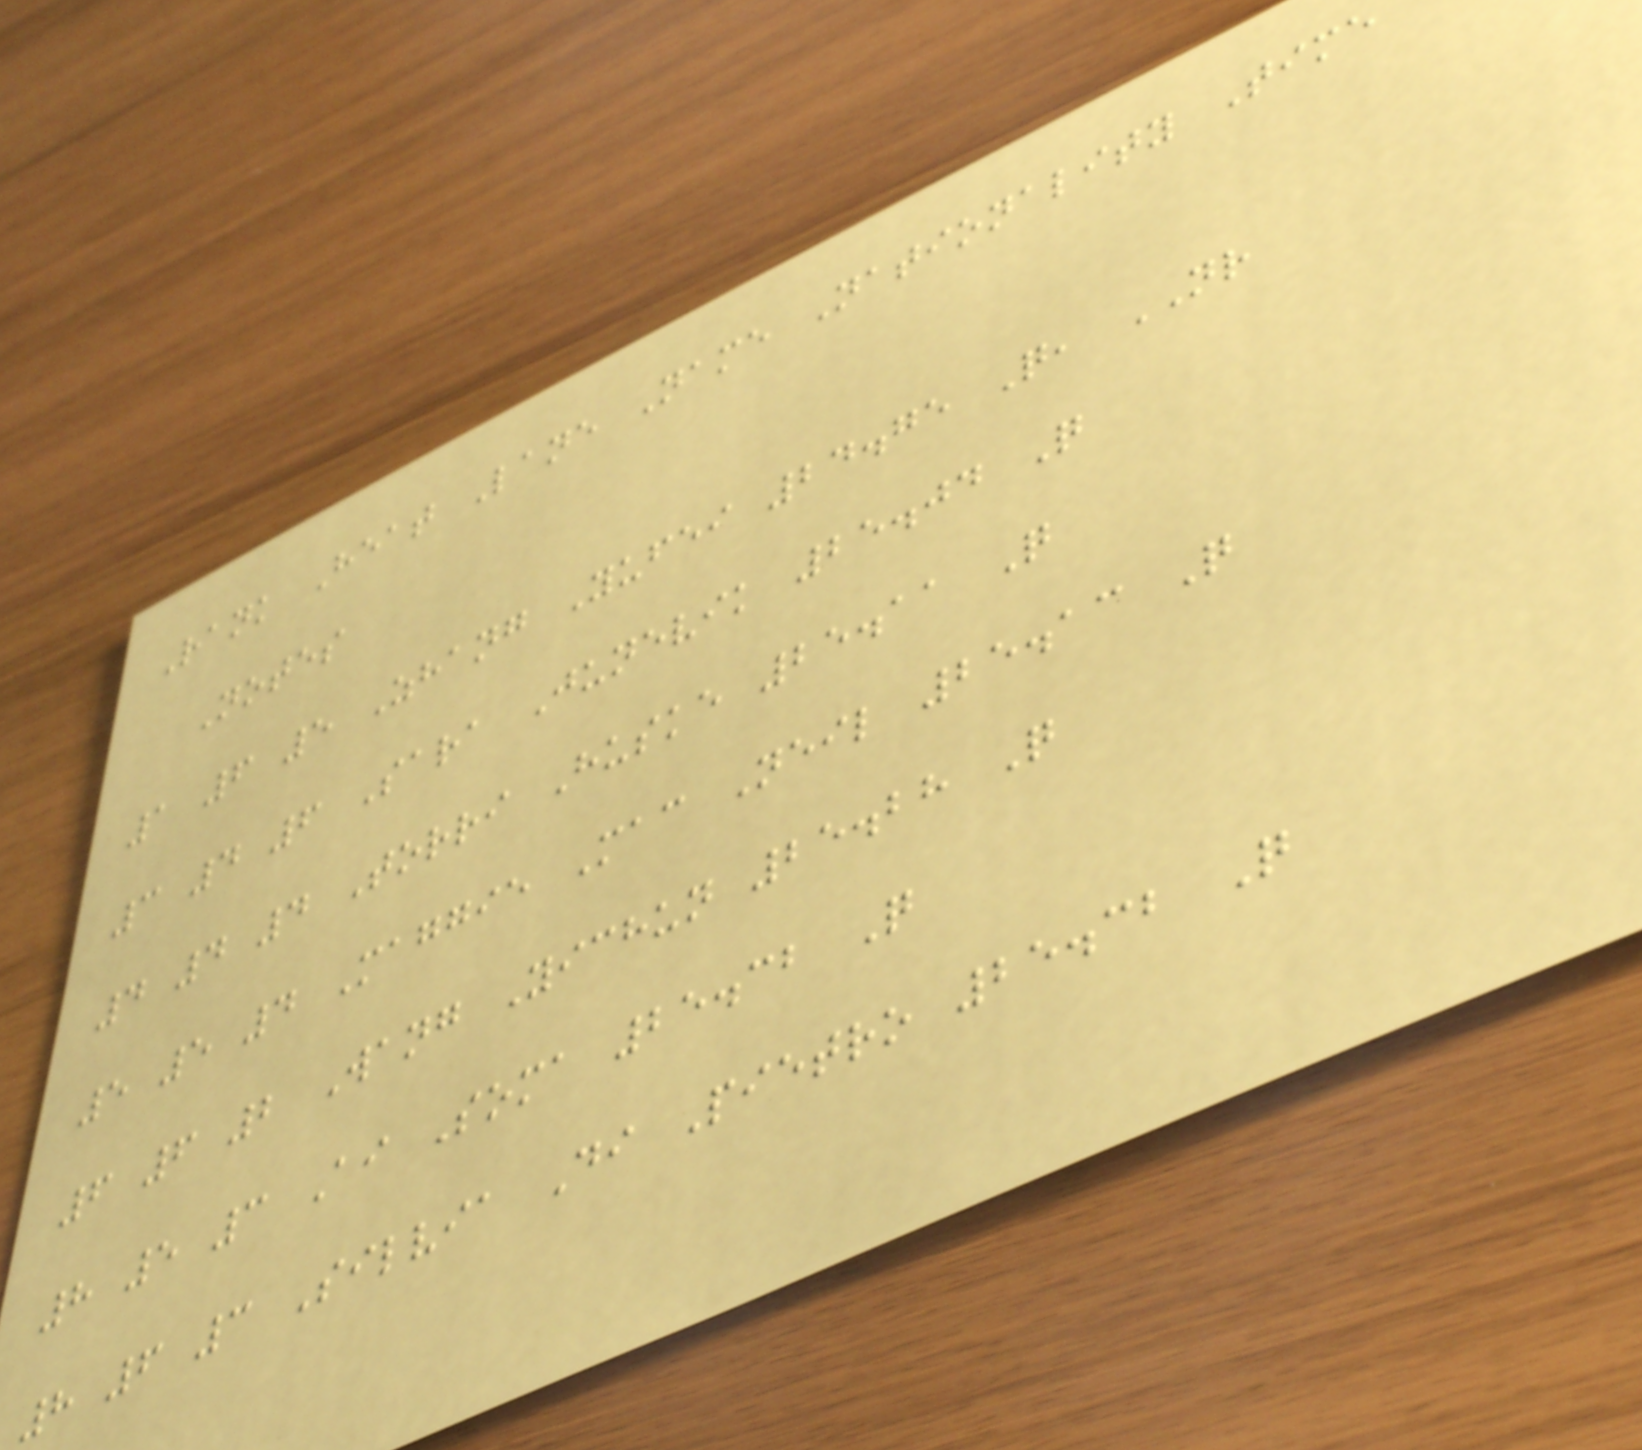Rank Heat Lane Name Nationality Time
Notes
1 6 5 Zhang Yufei 24.75 Q, NR
3 4 6 Sara Junevik 25.04 Q
4 4 4 Torri Huske 25.11 Q
5 5 4 Maggie Mac Neil 25.13 Q
6 6 2 Wang Yichun 25.28 Q
8 5 3 Ai Soma 25.32 Q
8 6 3 Silvia Di Pietro 25.32 Q
